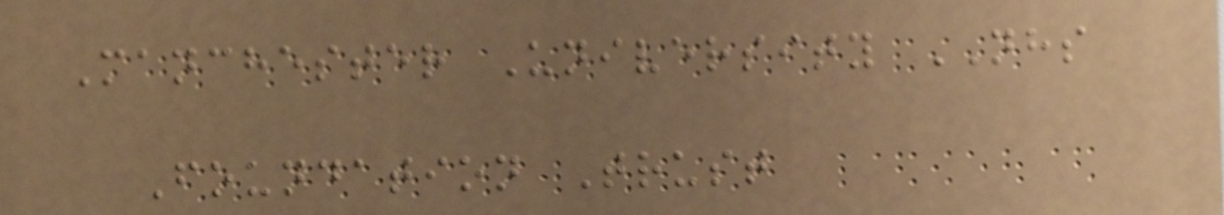Manchester University NHS
Foundation Trust
